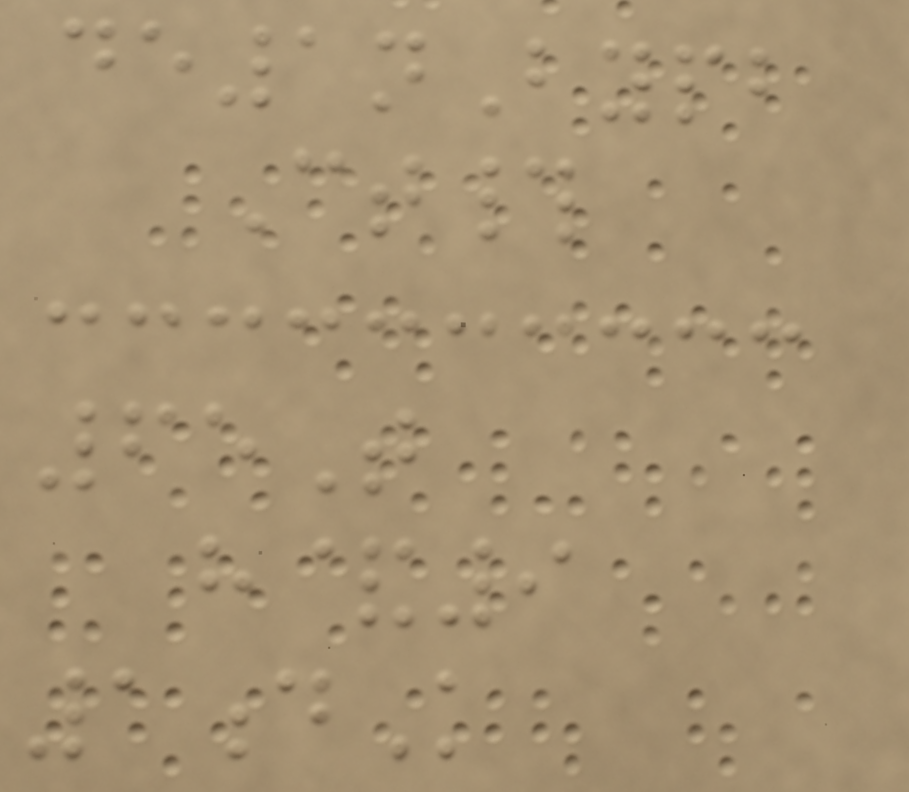de1nBypb
Ct#
65T
h&9
1dK
